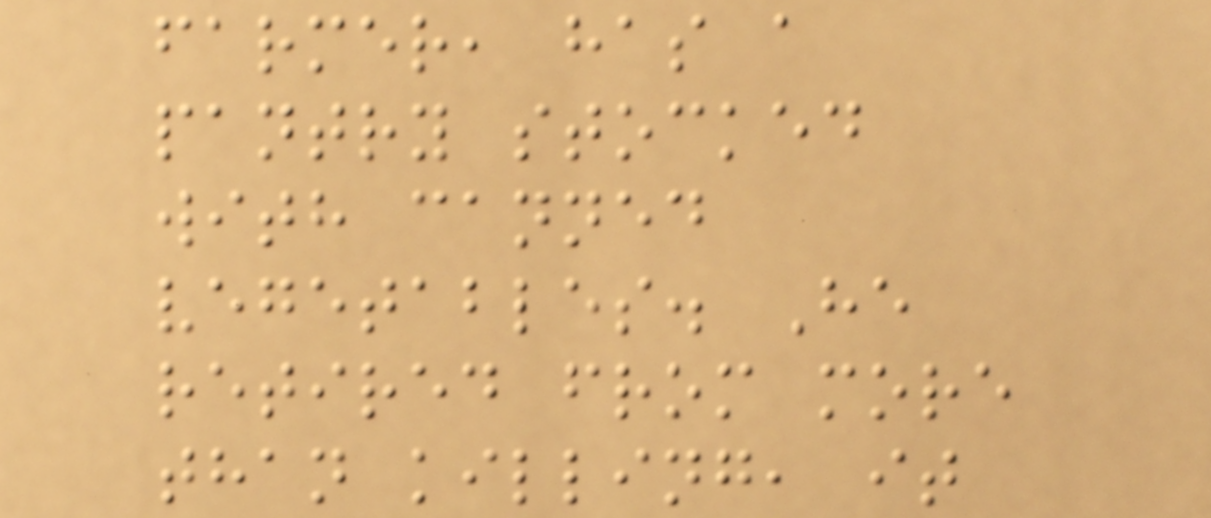farmer, has a
pantry stocked
with canned
vegetables. He
retired from more
than killing, it
